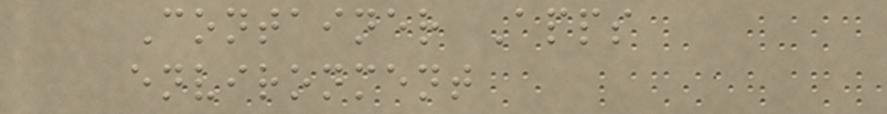Container Apps
environment
